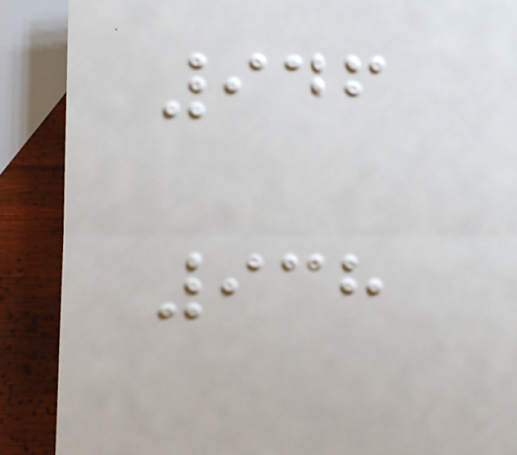946
938
